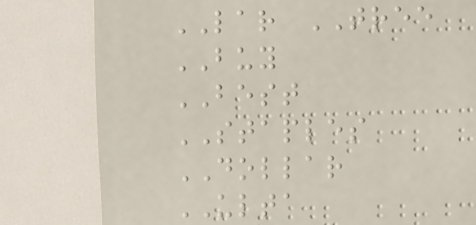LAR TREE
BUY
BEST
STAPLES
DOLLAR
ULTA
